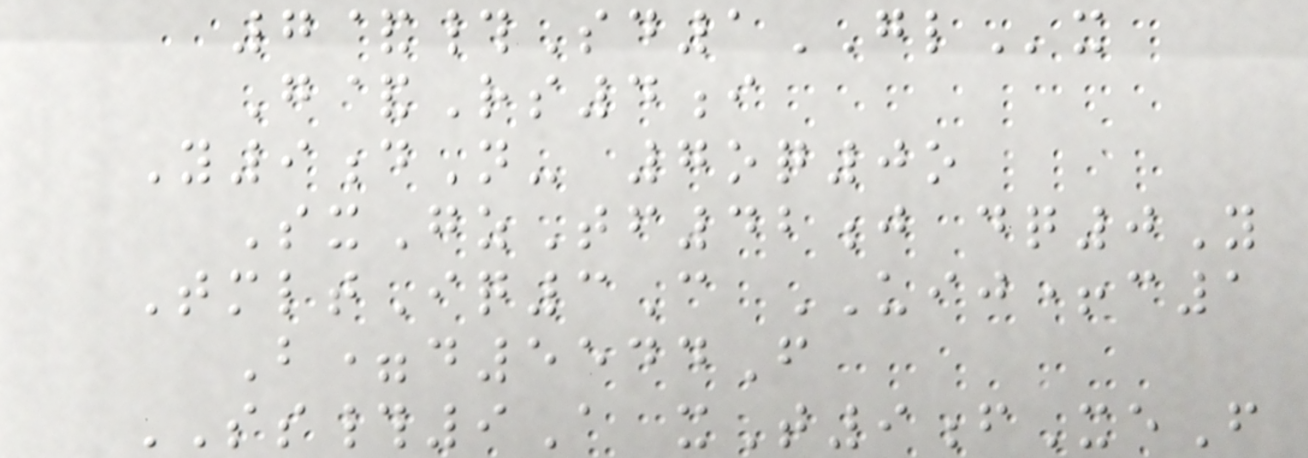7&#Sd1GLx
G&Rs4i
Y9dN- 7oq0o
SxGzTf42j dq0Y
TmltIq3C UIJ+c1
B=d5544F
SS#9A xT9fXeF
